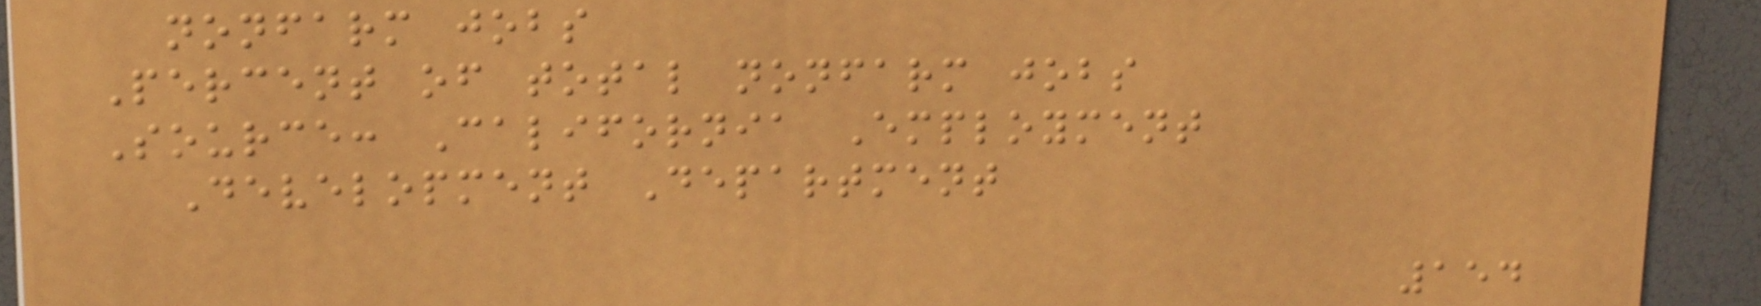nonfarm jobs
Percent of total nonfarm jobs
Source: California Employment
Development Department
154
